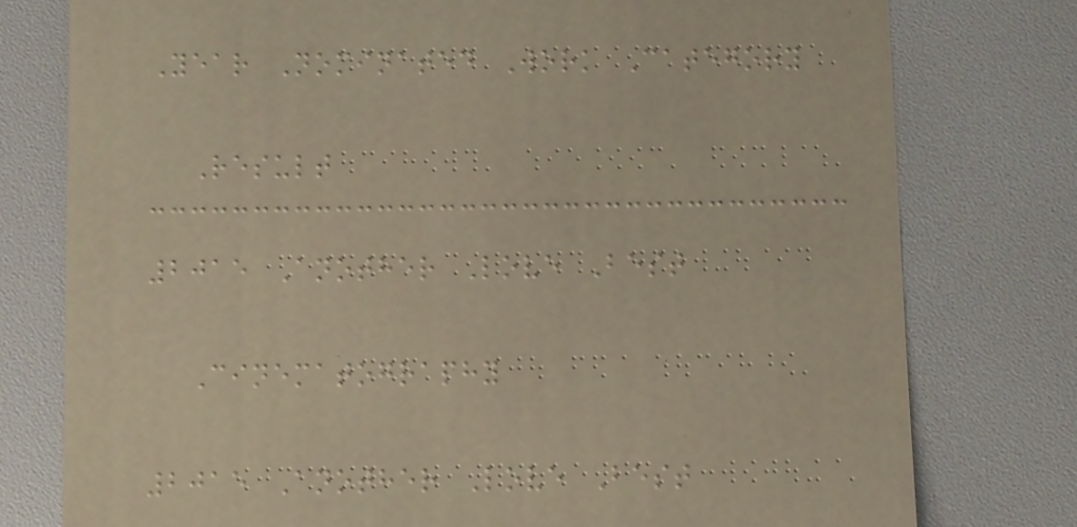Year Nominated Work Category
Result
2015 Another Love Best
Cinematography
2015 Another Love Best
